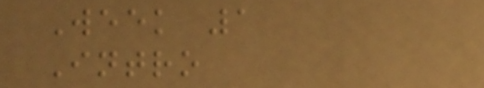Week 1
Intro
